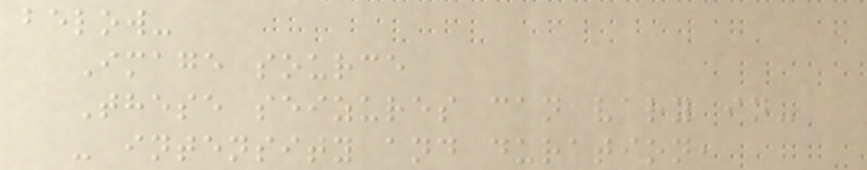below-
Image source
These seizures can vary in-
- intensity and duration,
